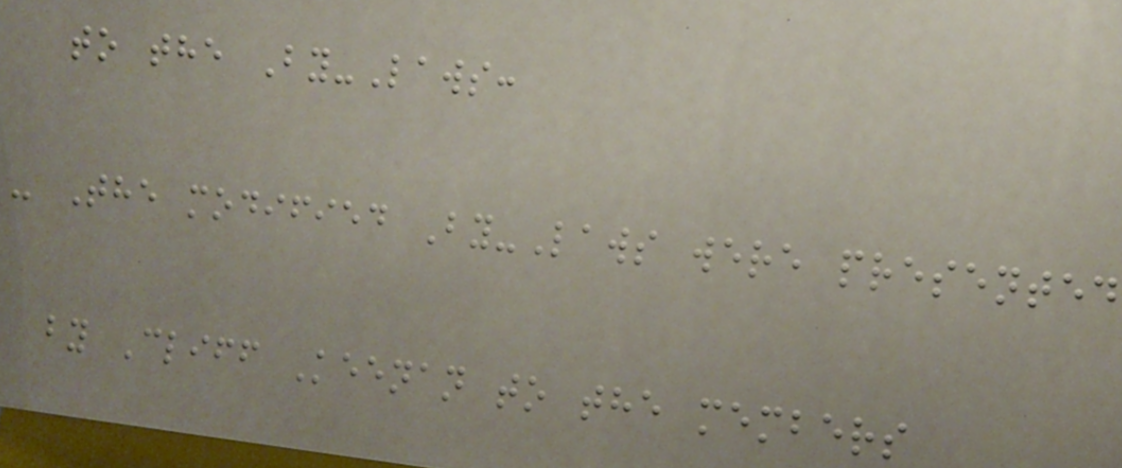to the By-Laws:
- The modified By-Laws were presented
by Cliff Keenan to the members
